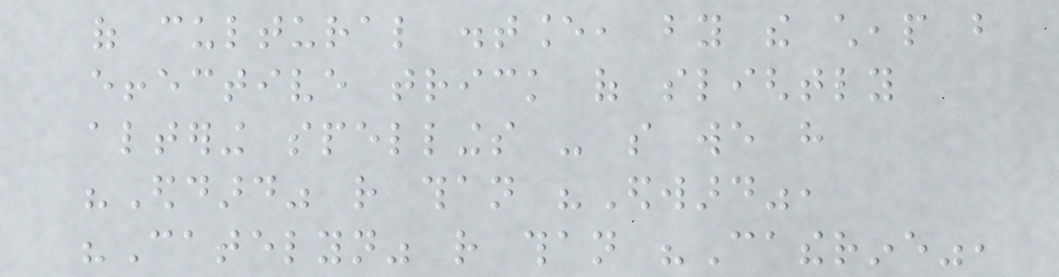of cultural distance, by the cheap but
effective trick of slightly
altering spellings - so we have
"Eddard" rather than "Edward",
"Catelyn" rather than "Catherine",
